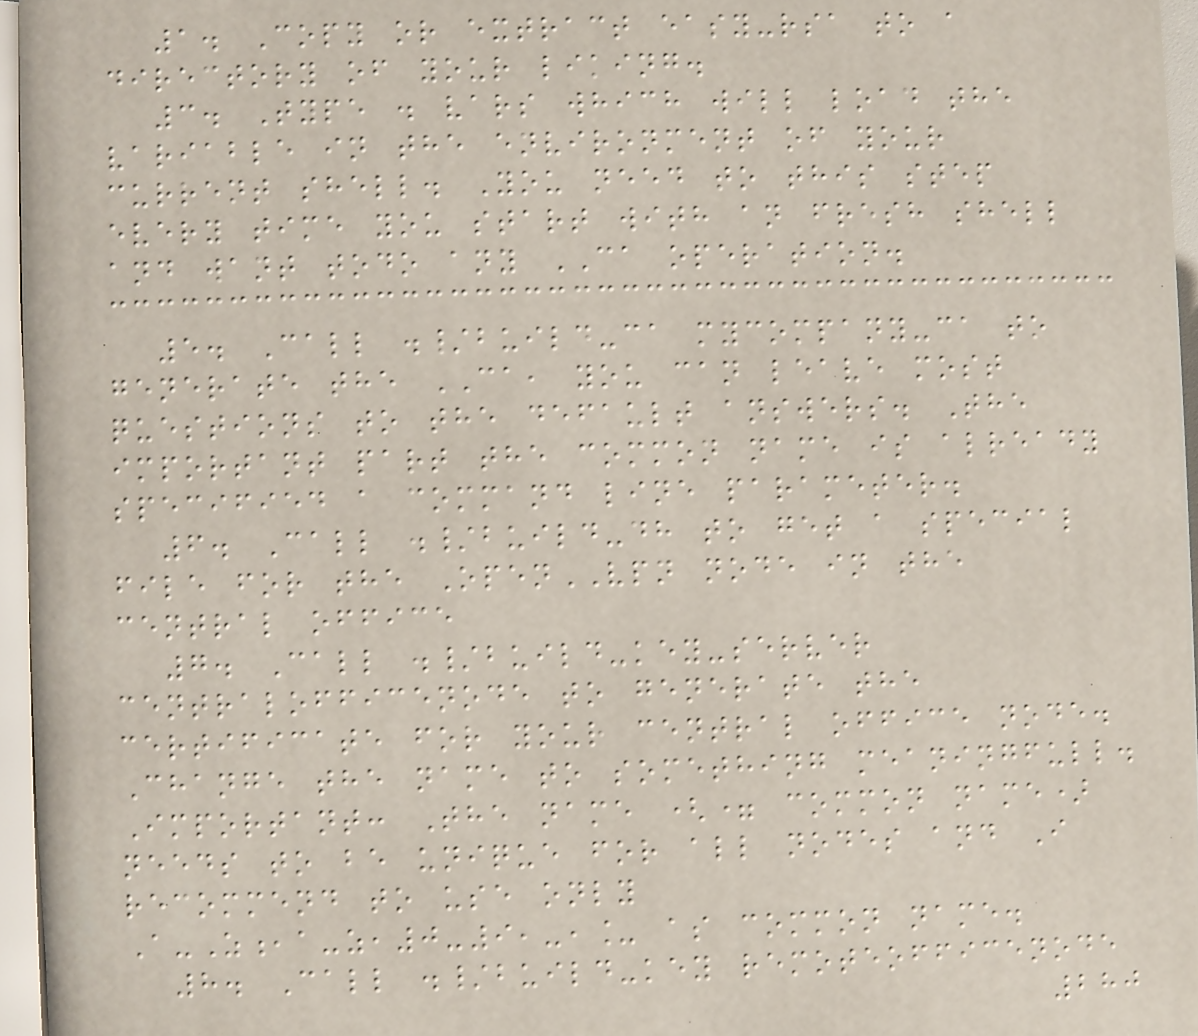1. Copy or extract easy-rsa to a
directory of your liking.
3. Type . vars which will load the
variable in the environment of your
current shell. You need to this step
every time you start with an fresh shell
and want todo any CA operation.
5. Call ./build-ca mycompany-ca to
generate the CA, you can leave most
questions to the default answers. The
important part the common name is already
specified a command line parameter.
6. Call ./build-dh to get a special
file for the OpenVPN node in the
central office
7. Call ./build-key-server
centralofficenode to generate the
certificate for your central office node.
Change the name to something meaningfull.
Important: The name (= common name)
needs to be unique for all nodes and I
recommend to use only
A-Z,a-z,0-9,-,_ as common name.
8. Call ./build-key remoteofficenode
280
